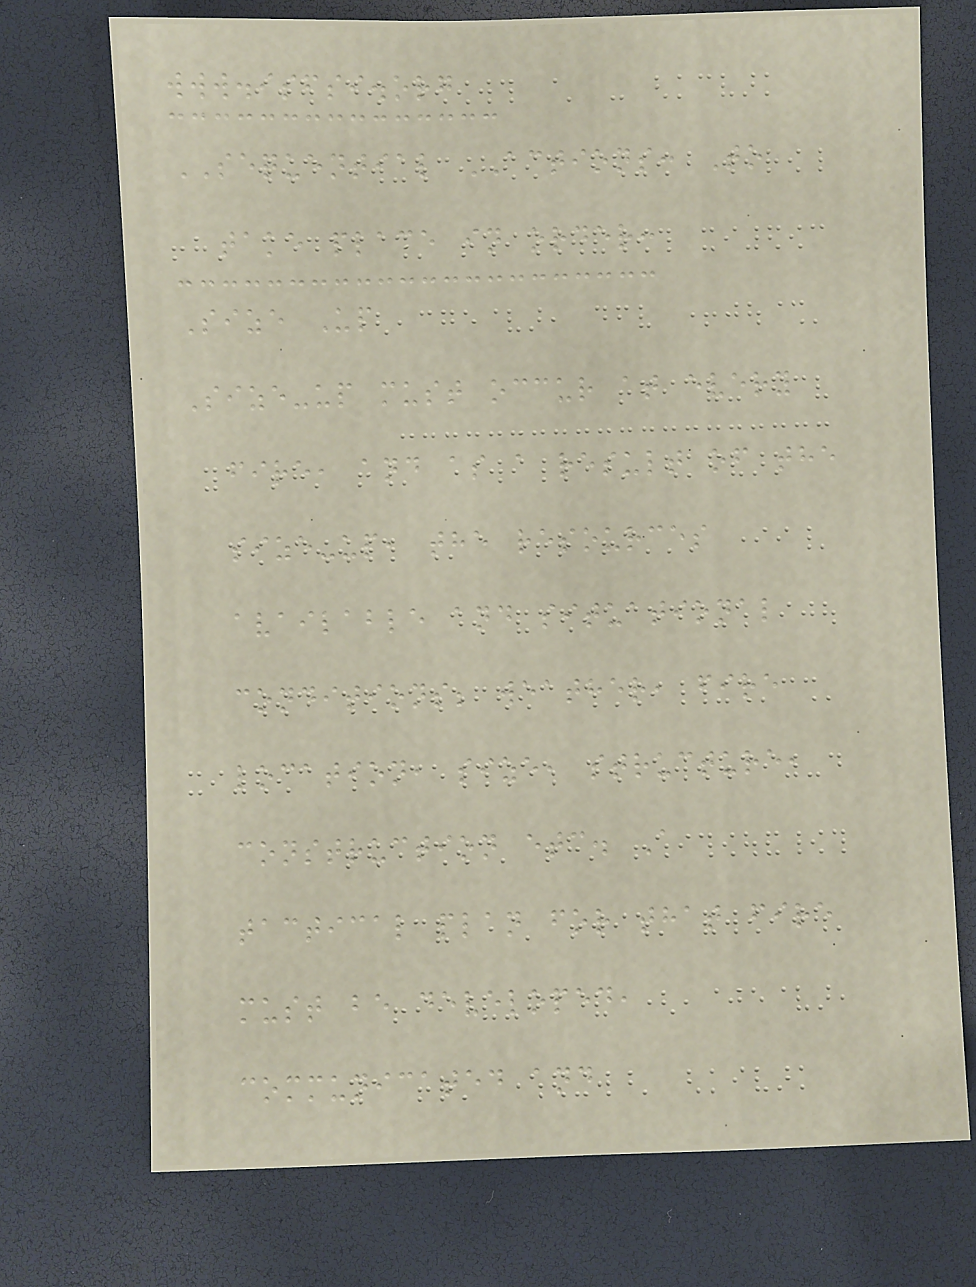www.isfsi.org
SEQUENTIAL ACTIONS: To
take place in order:
Size Up
Size-up must occur at every
fire, and as a result of the
size-up, the resources
available and situational
conditions; weather, fire
location, size, structure,
construction etc. A
tactical plan for that fire
must be developed,
communicated and
